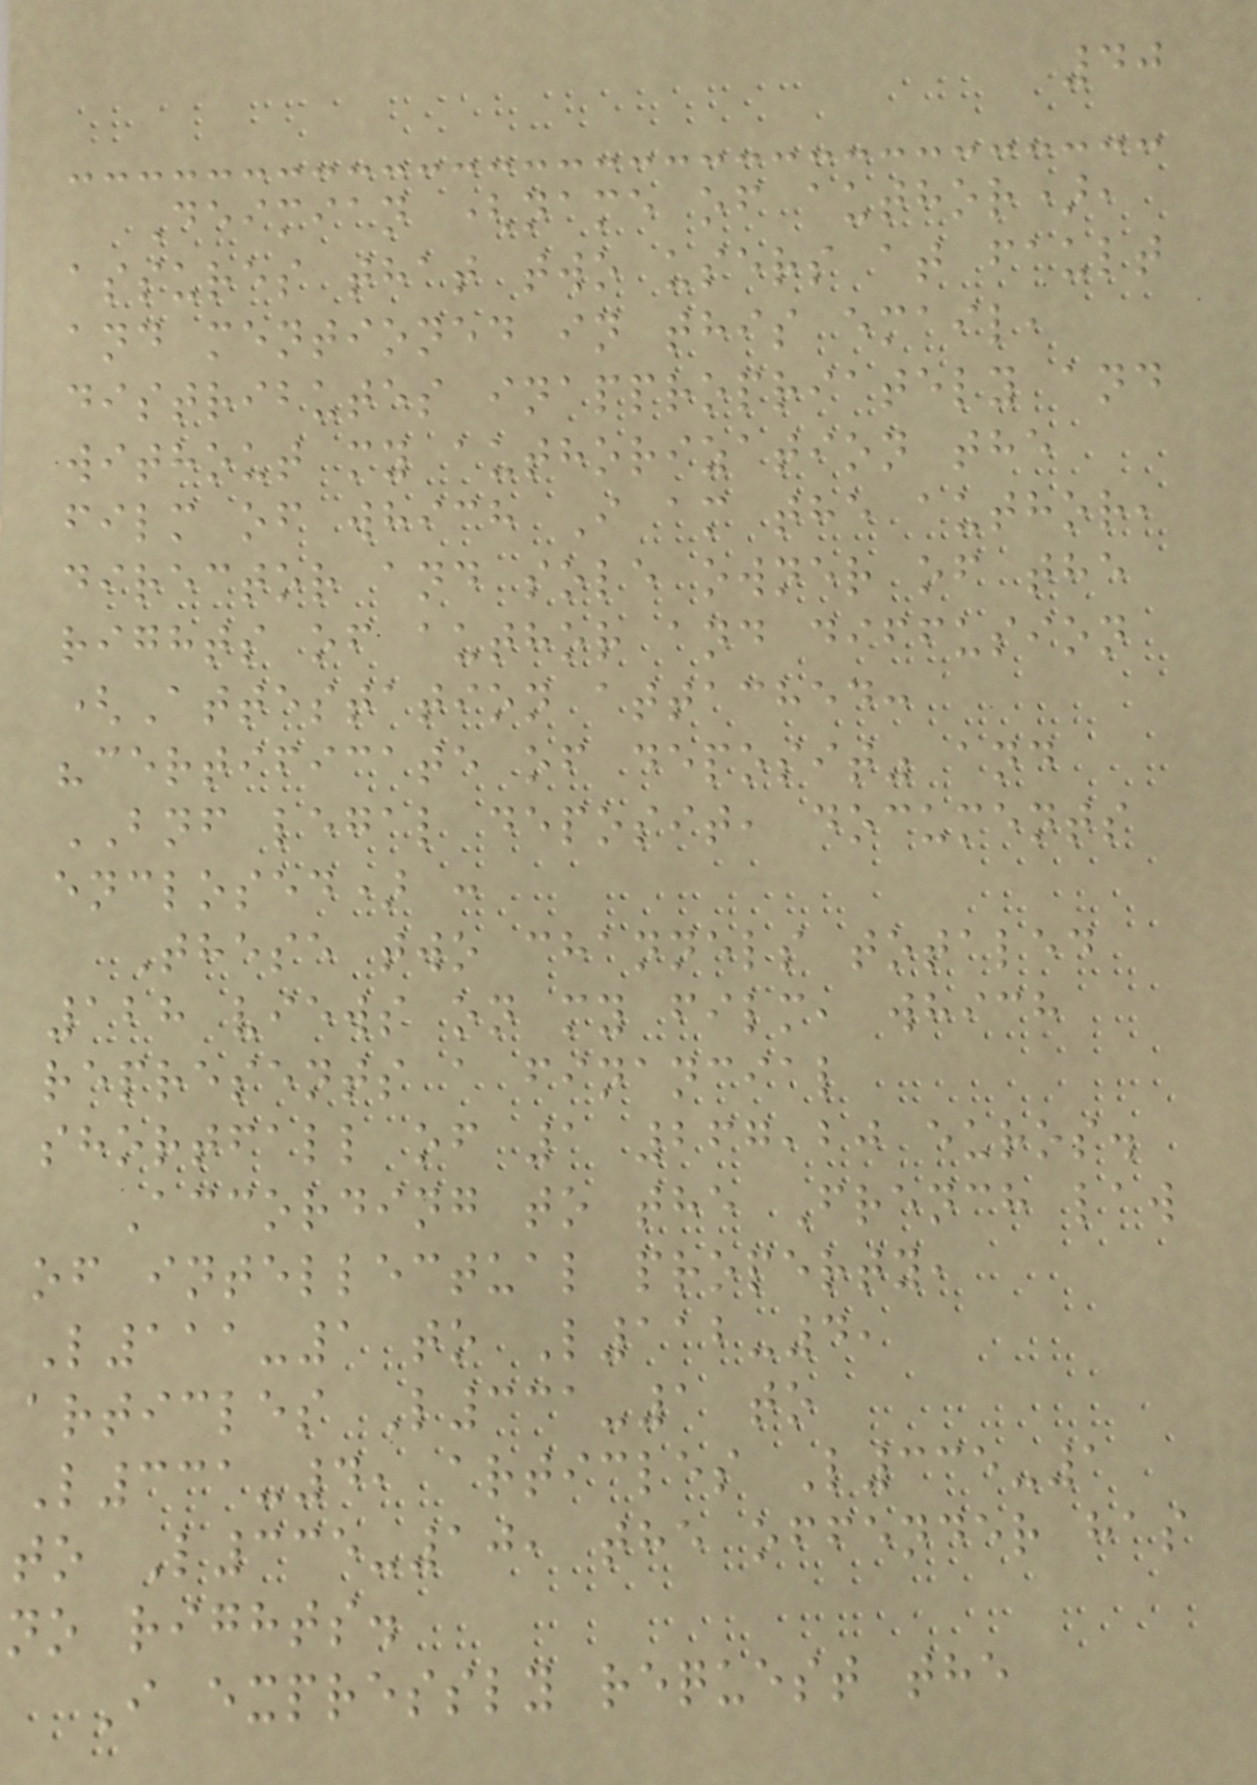40
Deimian (name of author),
assures that two users at fault
and mentioned in this email,
distributes inappropriately and
without my authorization the
film of which I am the author,
director and sole owner of the
rights of author and diffusion
(Attestation attached:
"certificate of deposit" and
BNF legal deposit, documents
enclosed) :
These two channels totaled
128 views on my film, which
represents a financial
shortfall of 1 267,20 euros.
According to the French law
of intellectual property,
L111-1 to L112-4,
articles L331-1 to
L331-4, articles L335-1
to L335-10, the offender has
no rights.
I expressly request the
